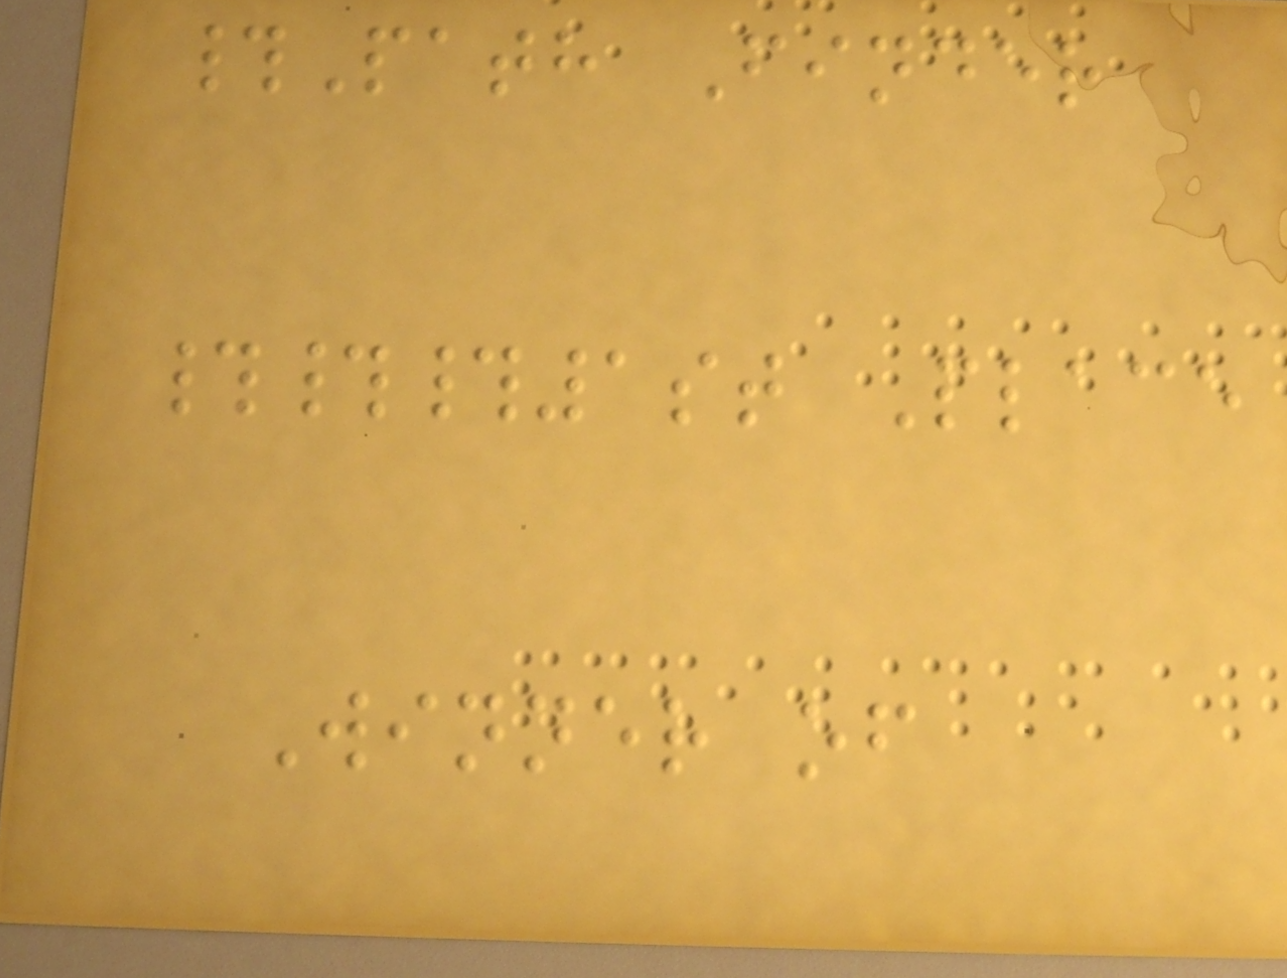#Path Finder
###1st Place
Winner of
